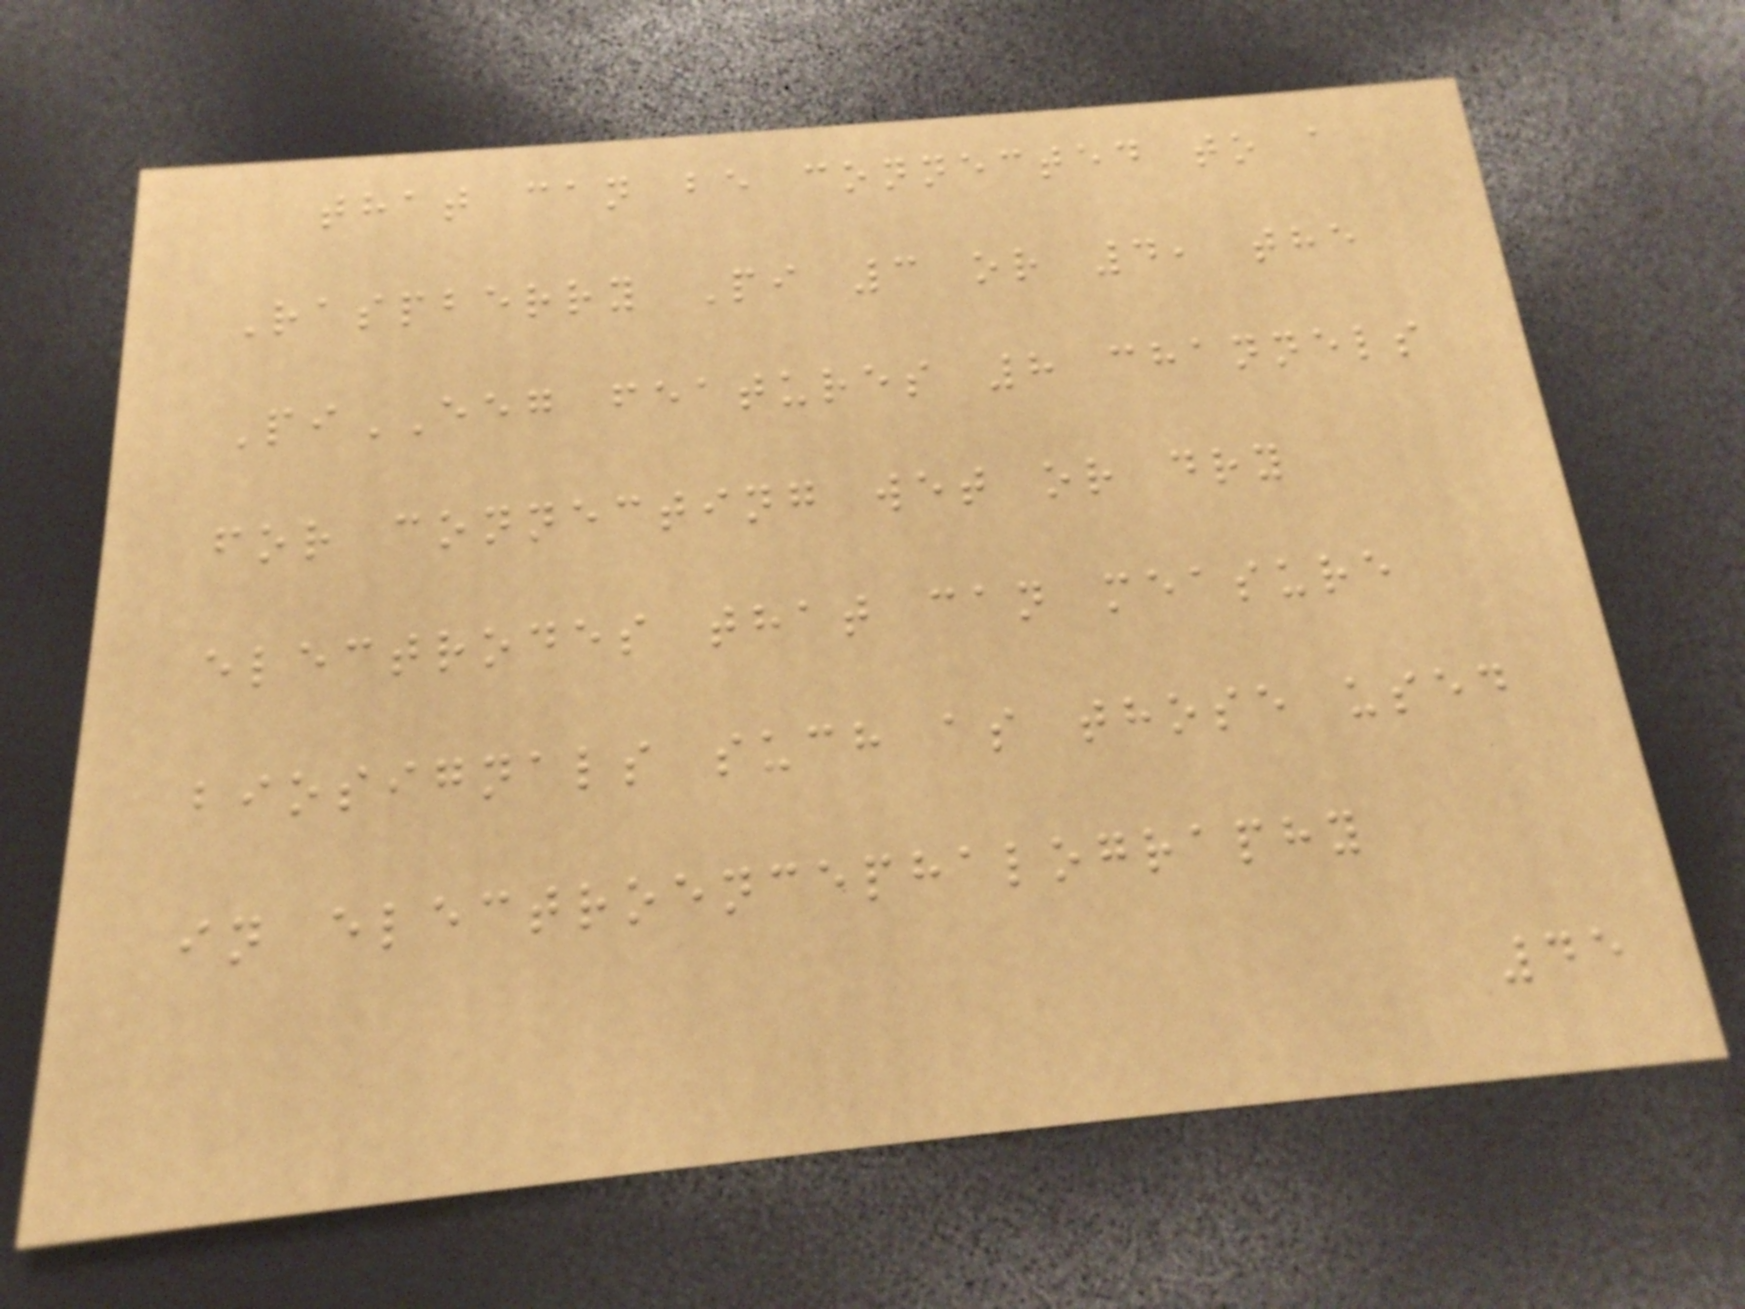that can be connected to a
Raspberry Pi 3 or 4, the
PiEEG features 8 channels
for connecting wet or dry
electrodes that can measure
biosignals such as those used
in electroencephalography
45
